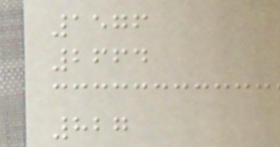1576
2664
827
